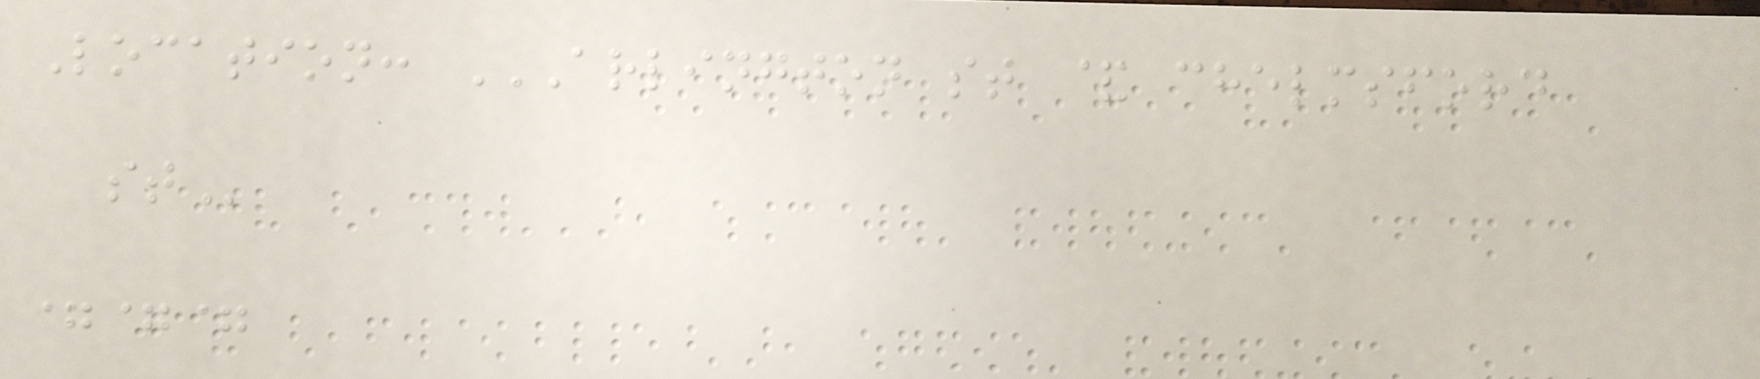Location: ARLINGTON ST & CHELMSFORD
ST
===
